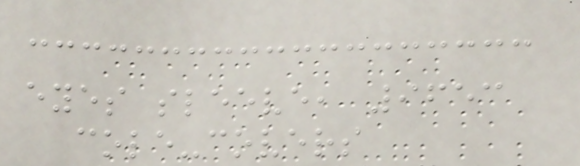eyes sleeve, 9653
cole-covers
